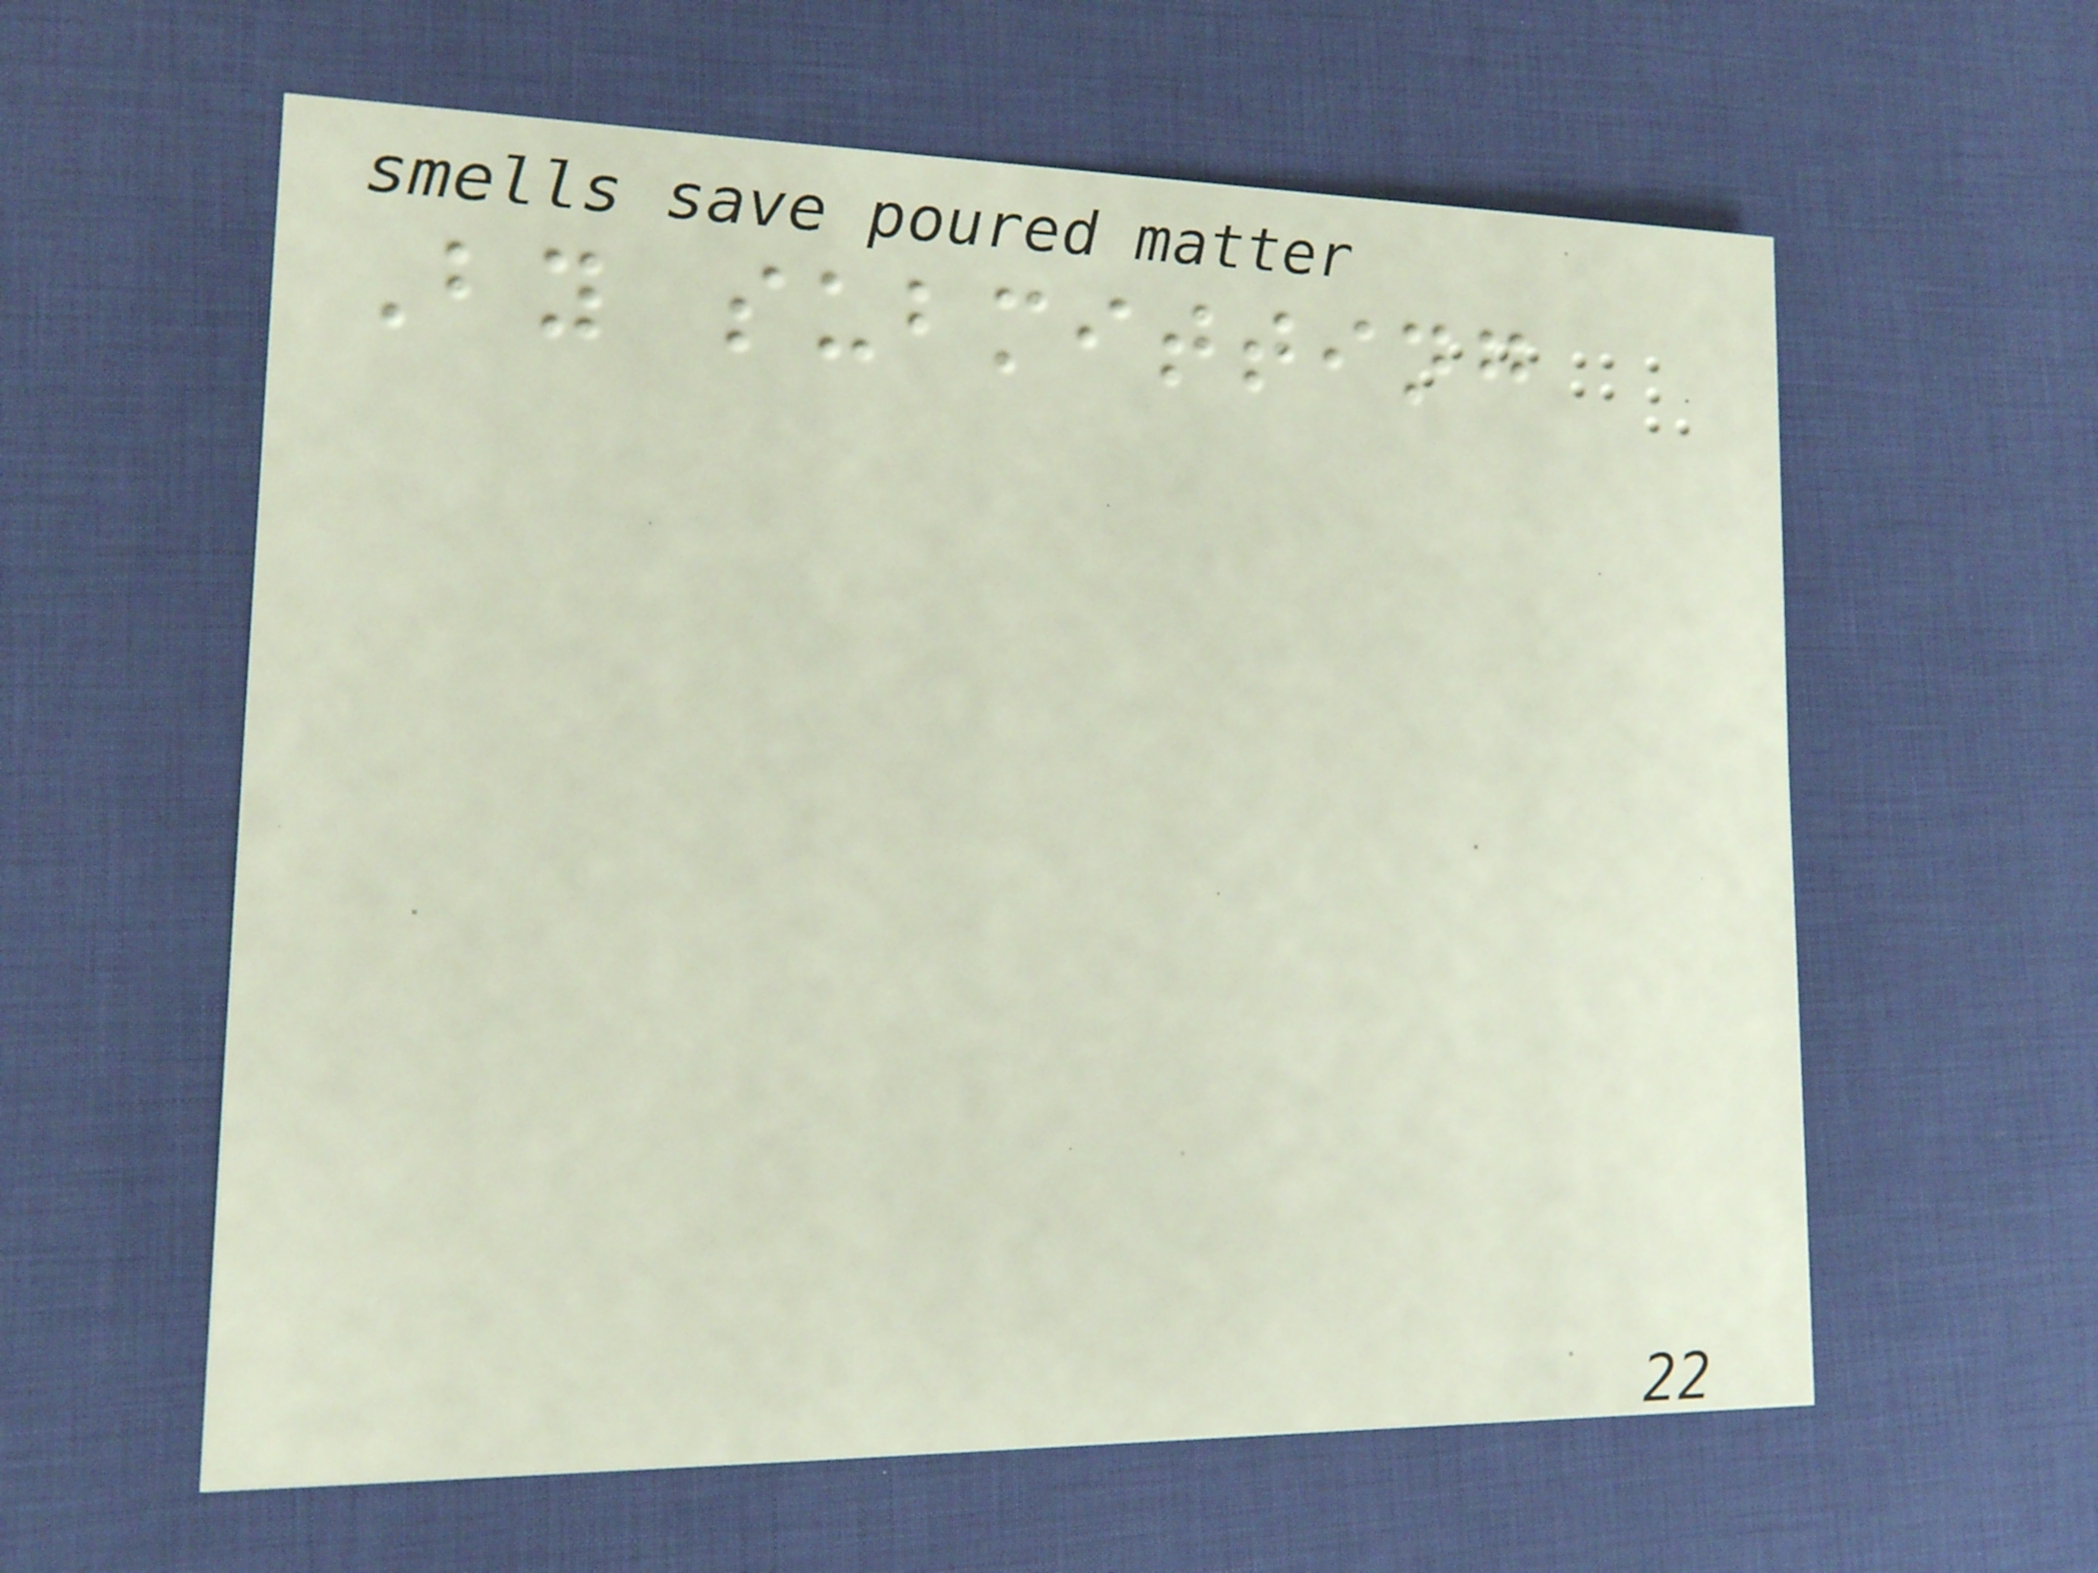By submitting
